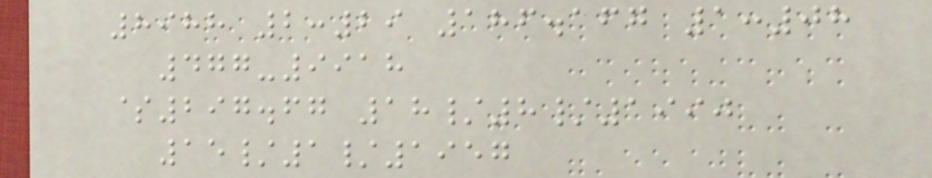8988 2:29 186.167 1:08
477-9918
$297.67 18/8/1990
15/1/1957
